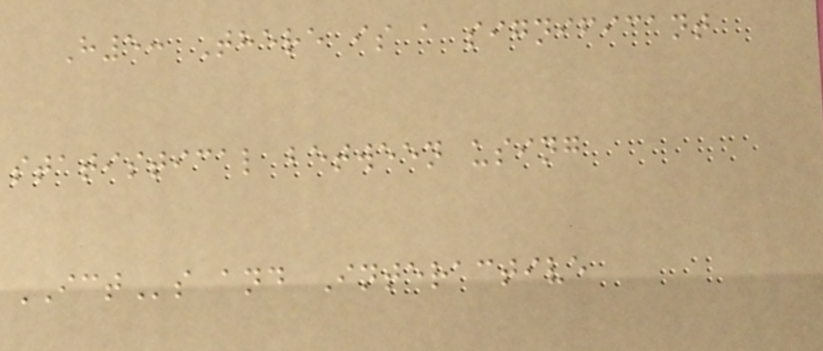H5: There is a significant
statistical between using
ICTs and Interactive
